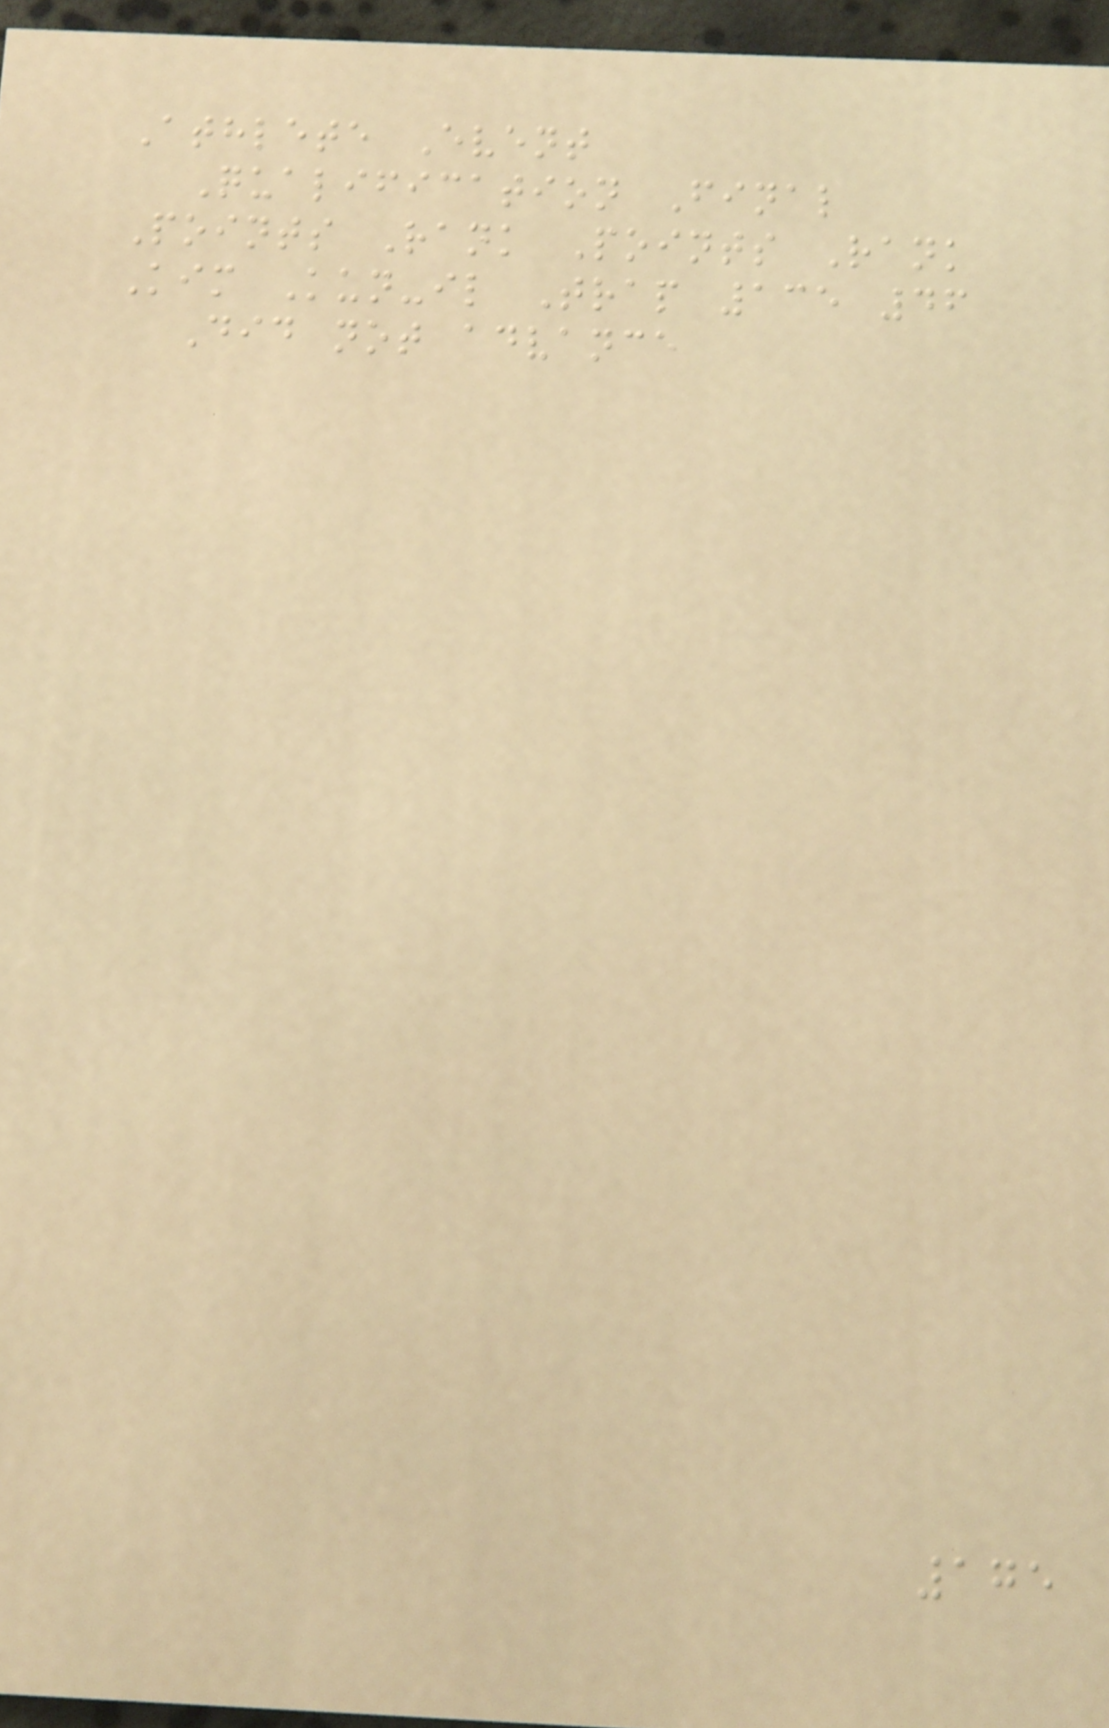Athlete Event
Qualification Final
Points Rank Points Rank
Kim Kun-il Trap 135 46
Did not advance
175
